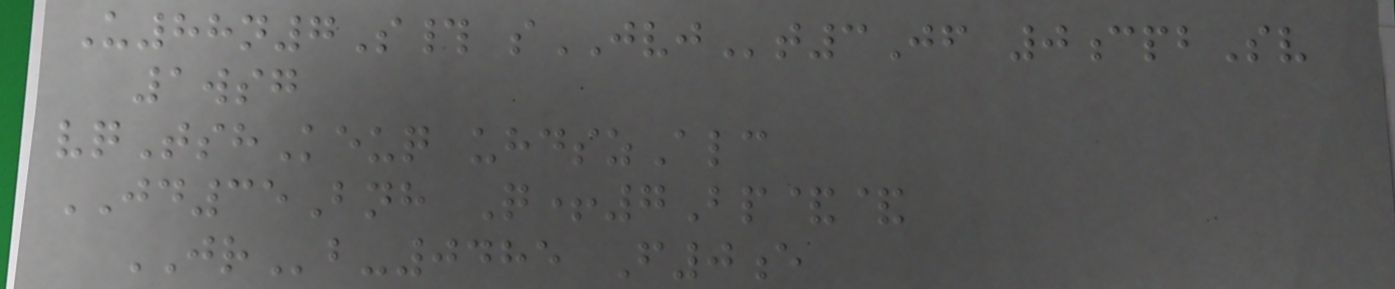U88n7S# sJVJt3Jf 0cpbSv
1wsg
vqTshKeuq uhdszAlc
JD35Bnh Q+7Bp&&
JRb-0485 F0e
